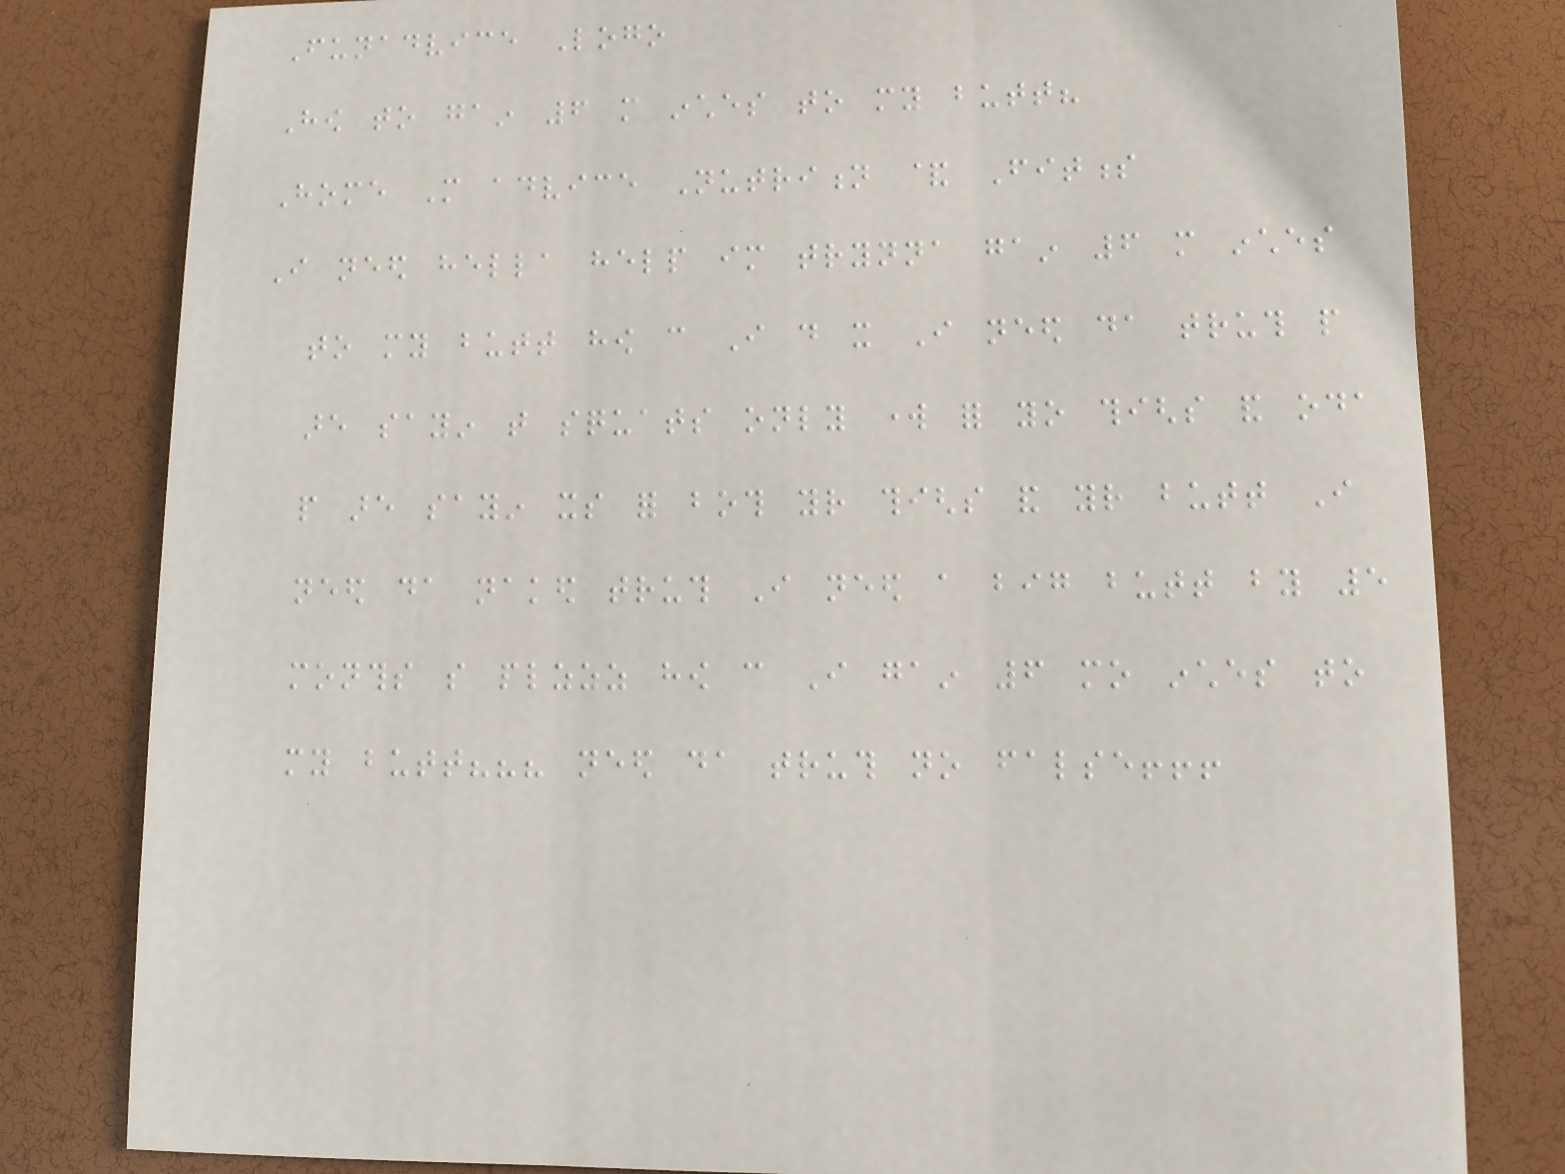Funadvice Logo
How to gain 6 more inches to my butt?
Home More advice Nutrition & Fitness
I need hella help im trynna gain 6 more inches
to my butt how can I do it I need da truth people
are sayin that squats only work for yo thighs and oda
people are sayin its for both your thighs and your butt I
need da naked truth I need a big butt by 5
months so plzzz how can I gain 6 mo inches to
my butt??? need da truth no false!!!
